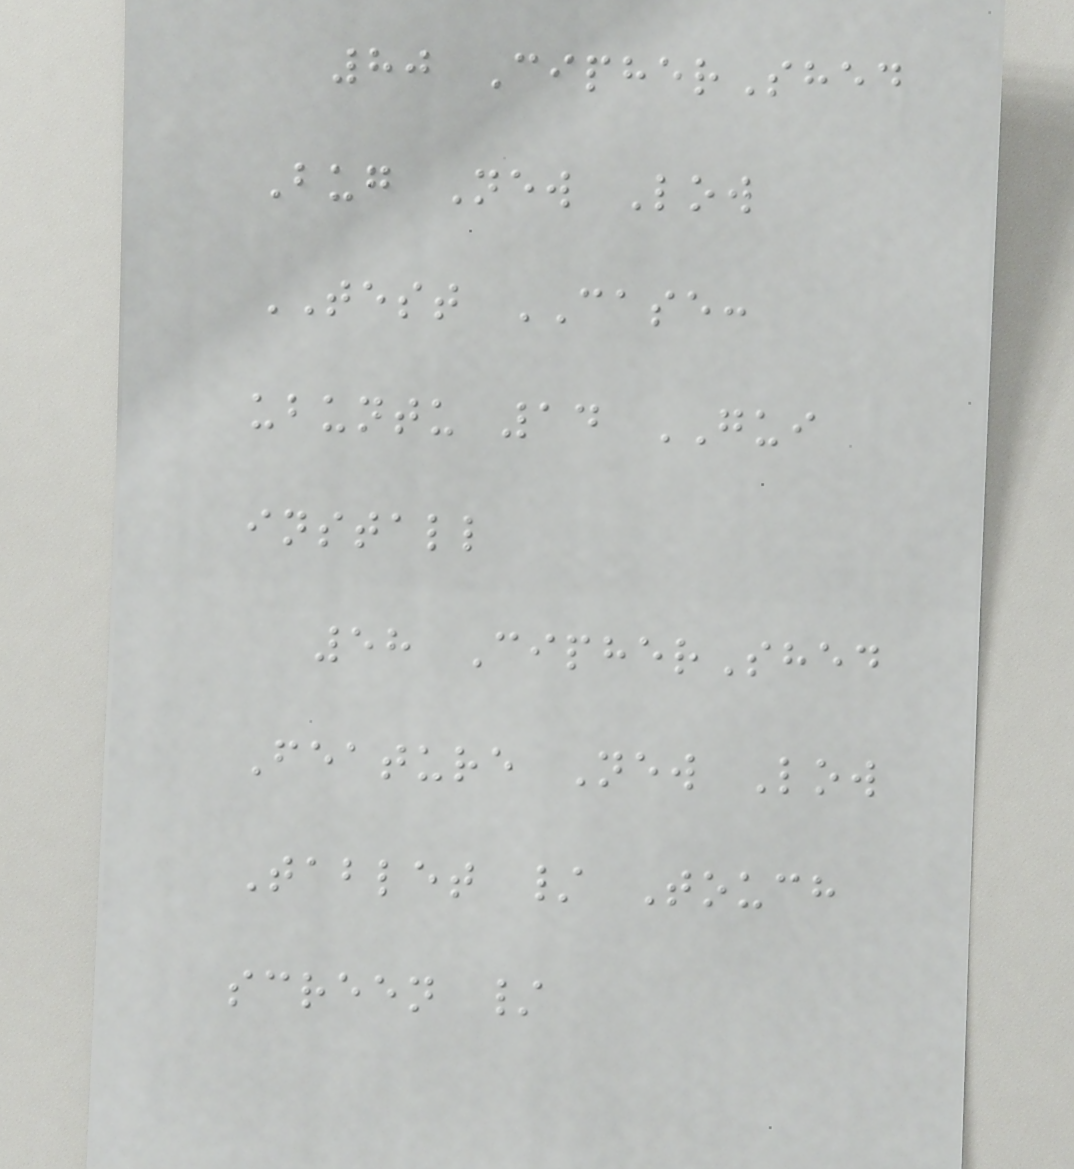80 CipherShed
Bug New Low
TEST CASE:
ubuntu 14 GUI
install
58 CipherShed
Feature New Low
Tablet / Touch
screen /
